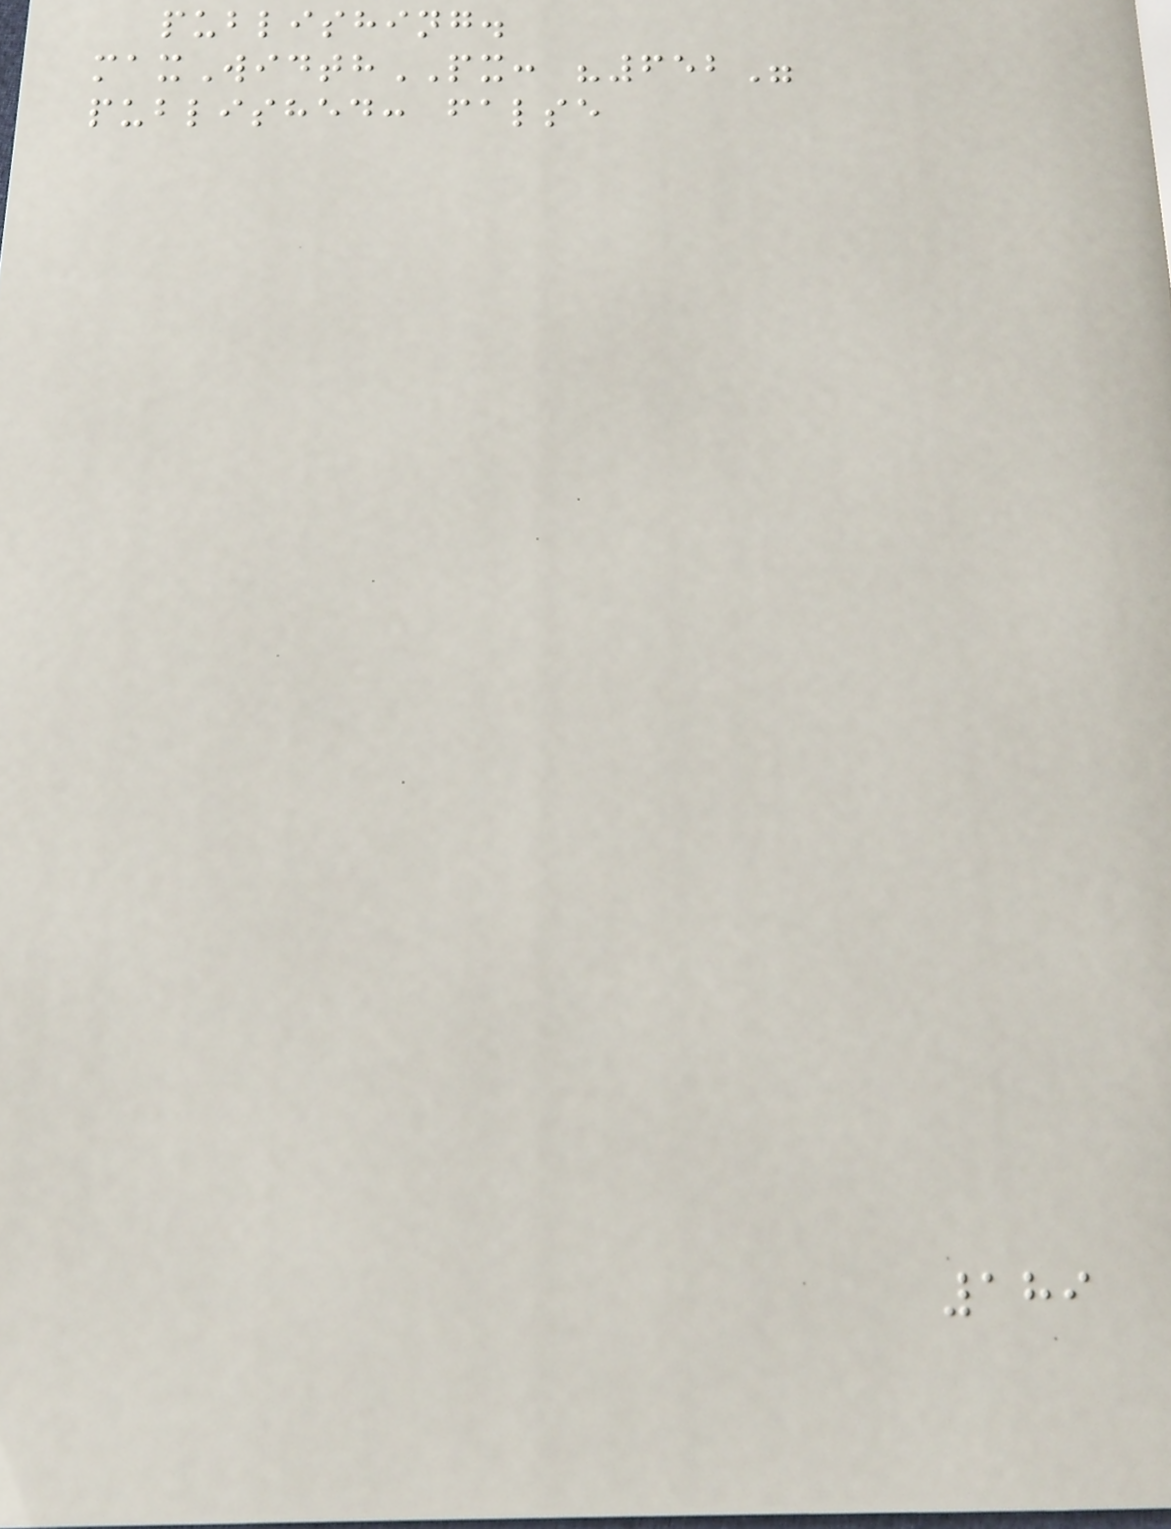publishing.
maxWidthPX: "652"
published: false
189
